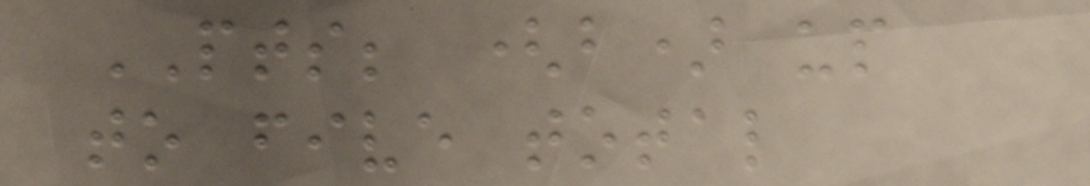PTS; (b) up
to five total
